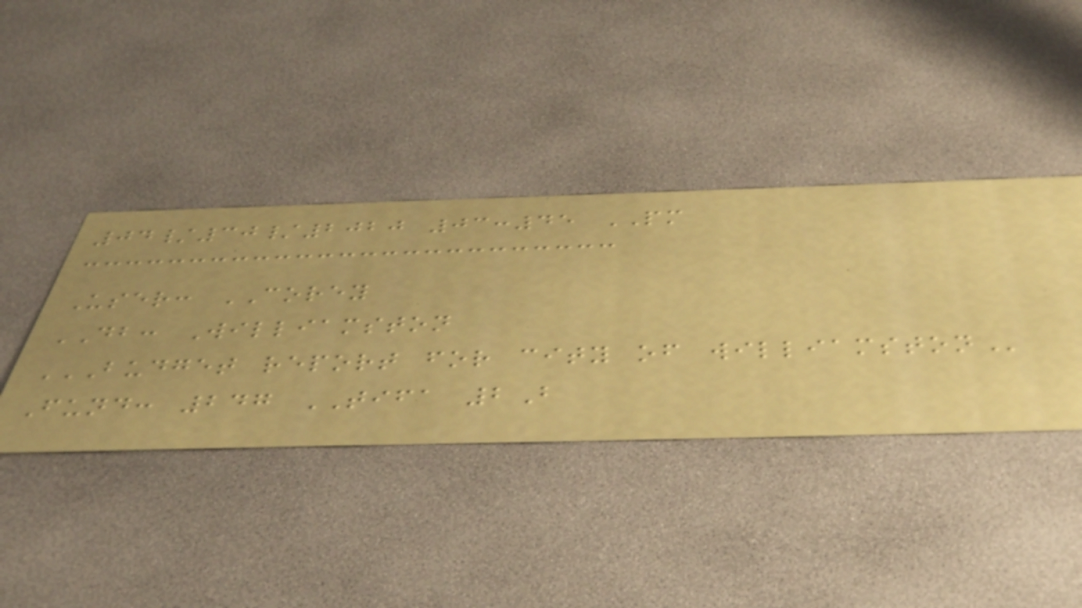04/30/2020 03:45 PM
User: COREY
DB: Williamston
BUDGET REPORT FOR CITY OF WILLIAMSTON
Fund: 247 TIFA 2B
